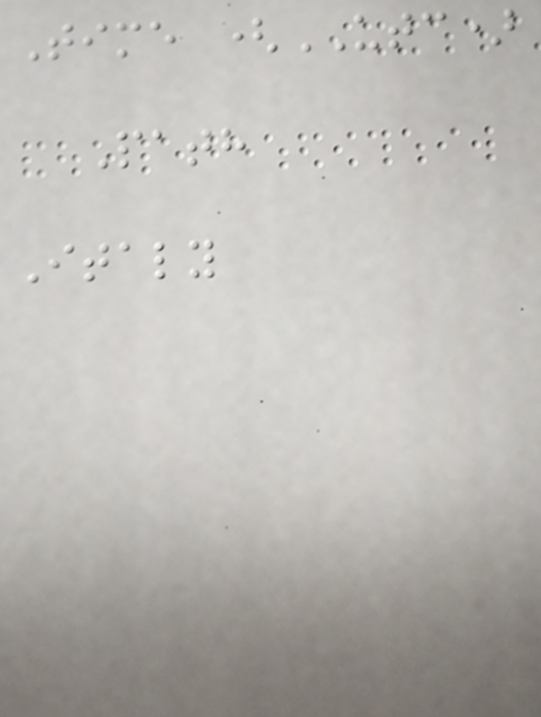Time (UTC)
Path
Italy
